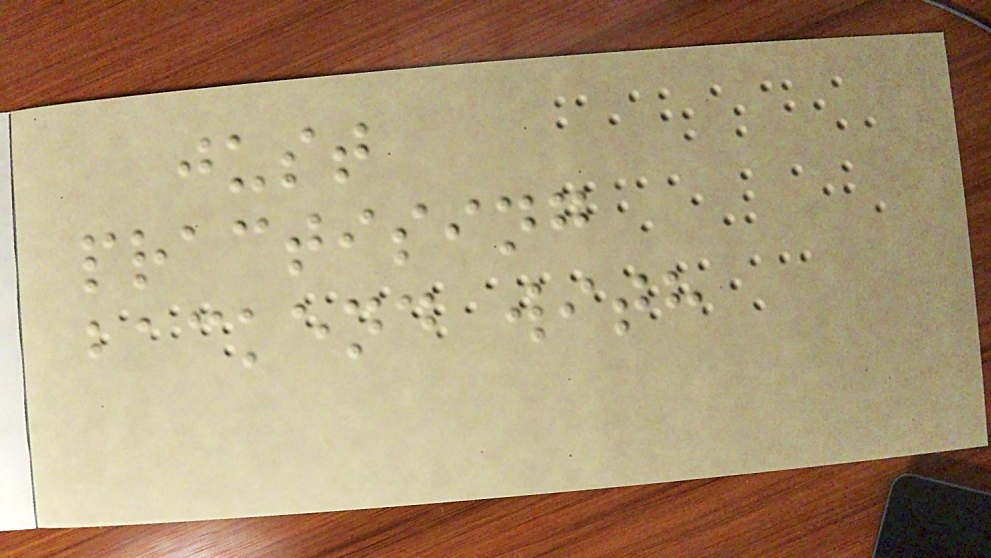just
practising
backend with
